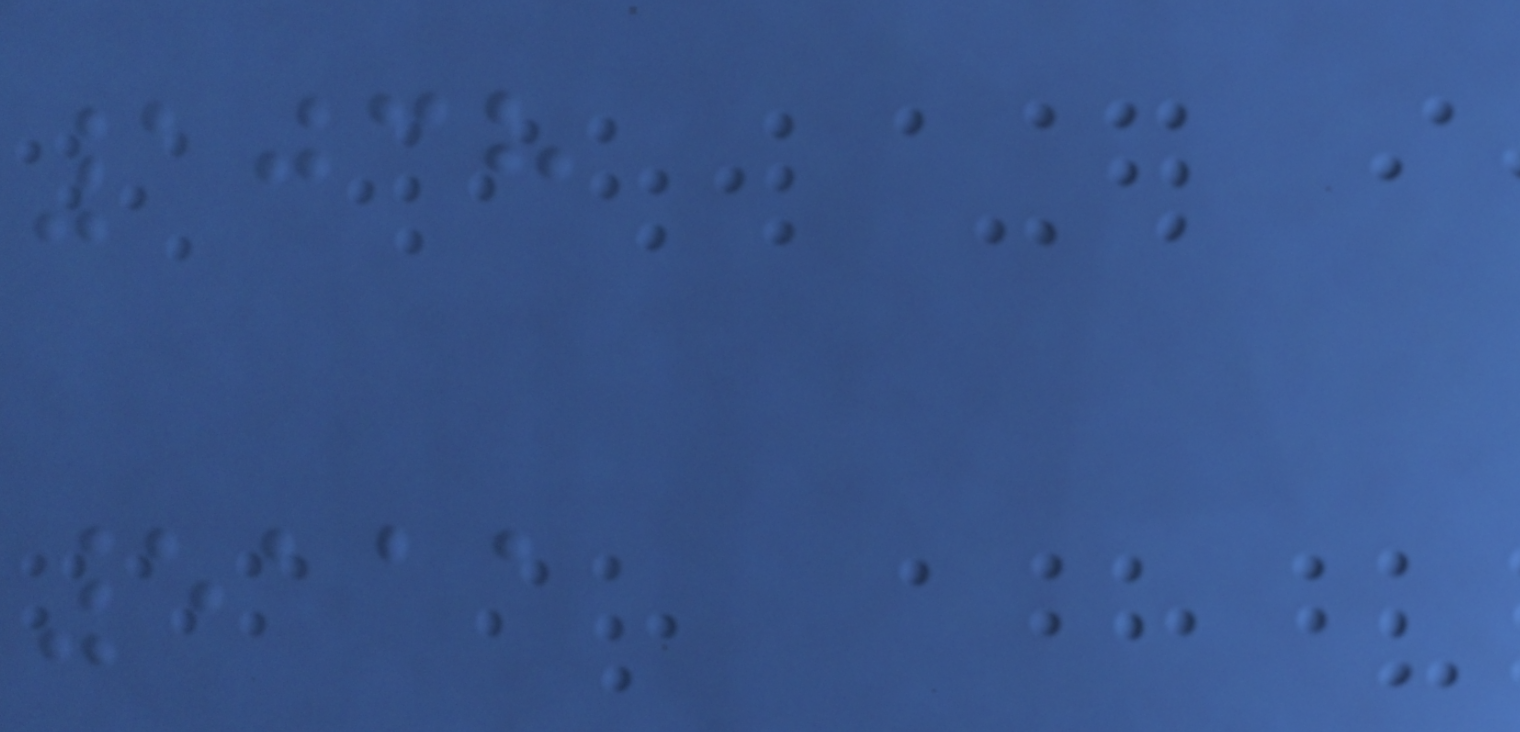1038
5111
